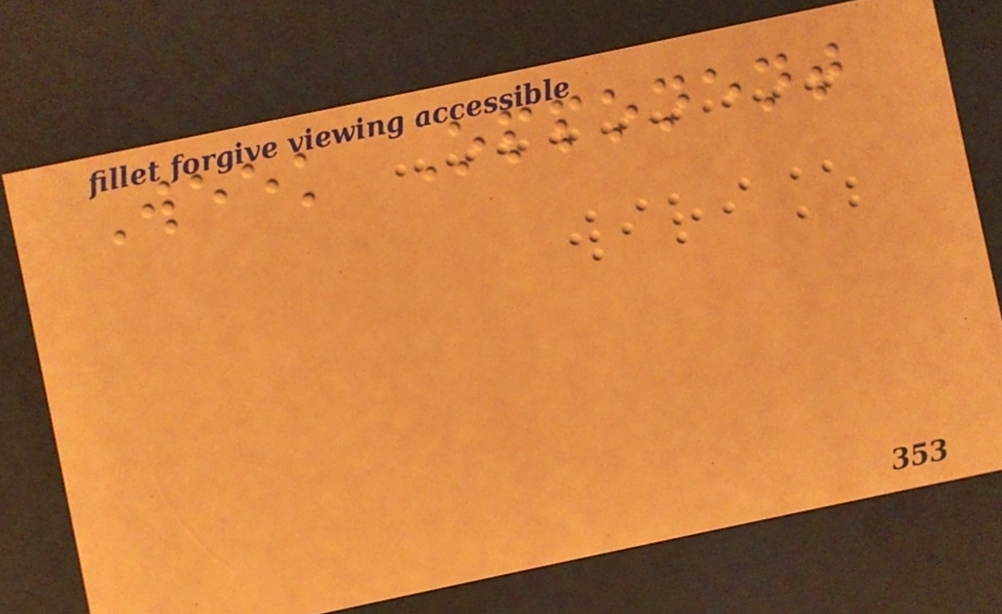Week Opponent
